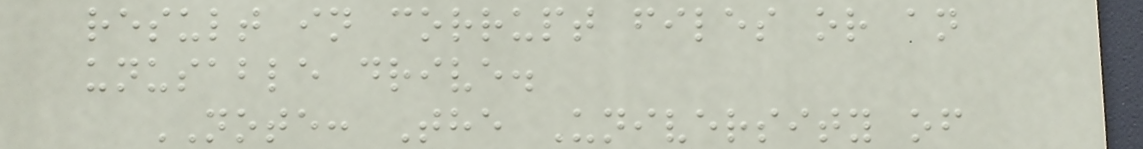result in corrupt files or an
unusable drive.
NOTE: The University of
